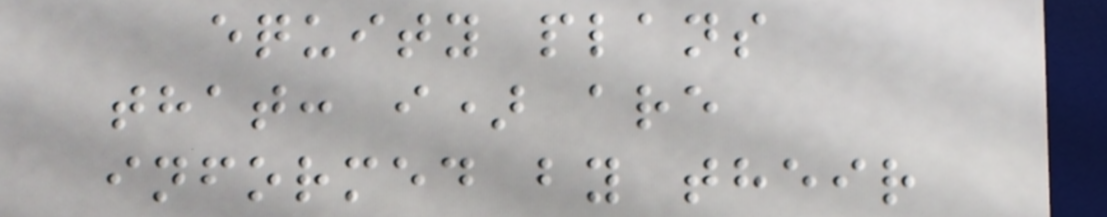equity plans
that: i) are
informed by their
